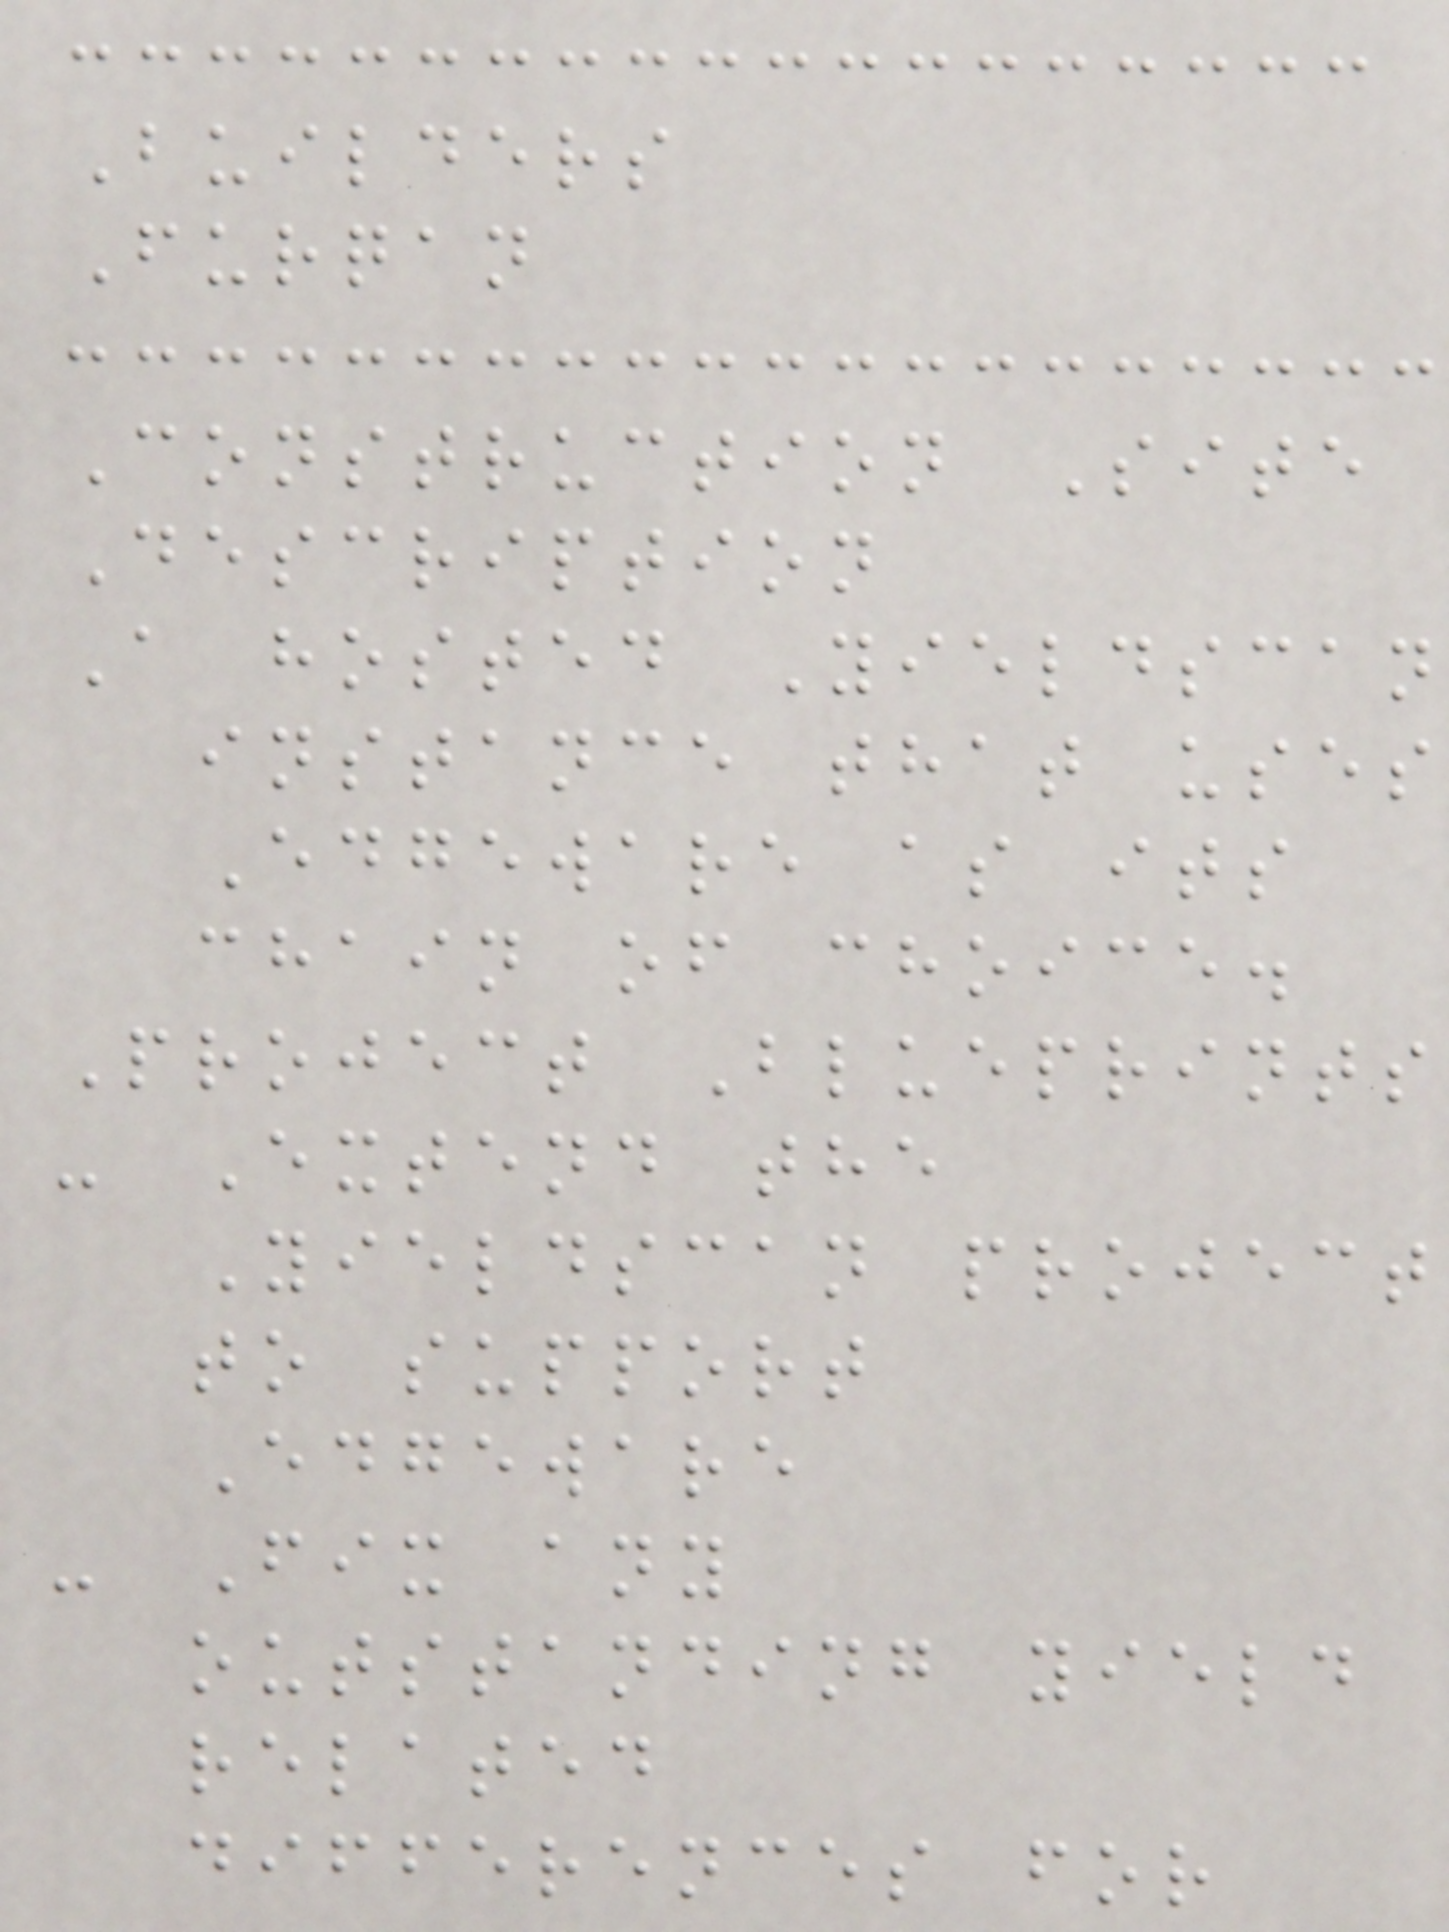Builders
Furqan
Construction Site
Description
A hosted Yieldscan
instance that uses
Edgeware as its
chain of choice.
Project Blueprints
- Extend the
Yieldscan project
to support
Edgeware
- Fix any
outstanding yield
related
differences for
